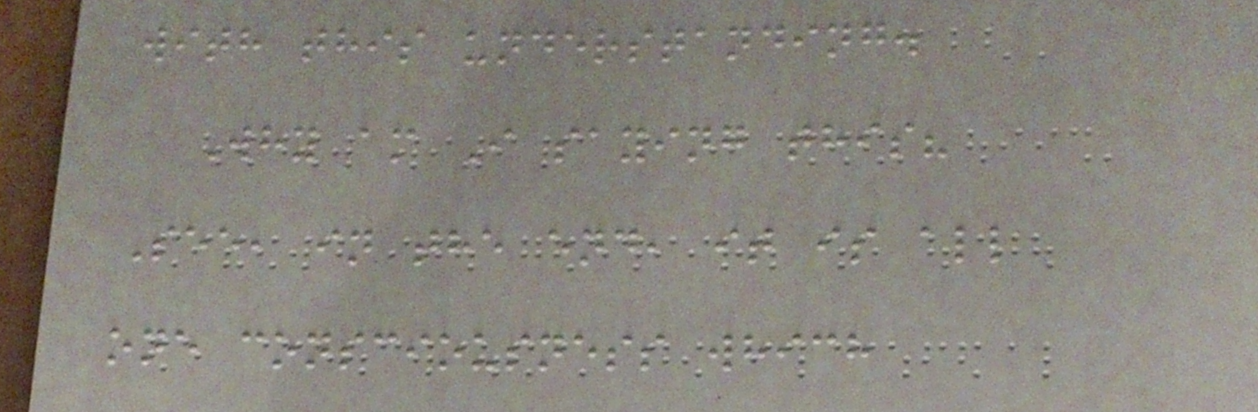with this understanding.
Why am I saying this?
See, in the end, it is all
one consciousness which
